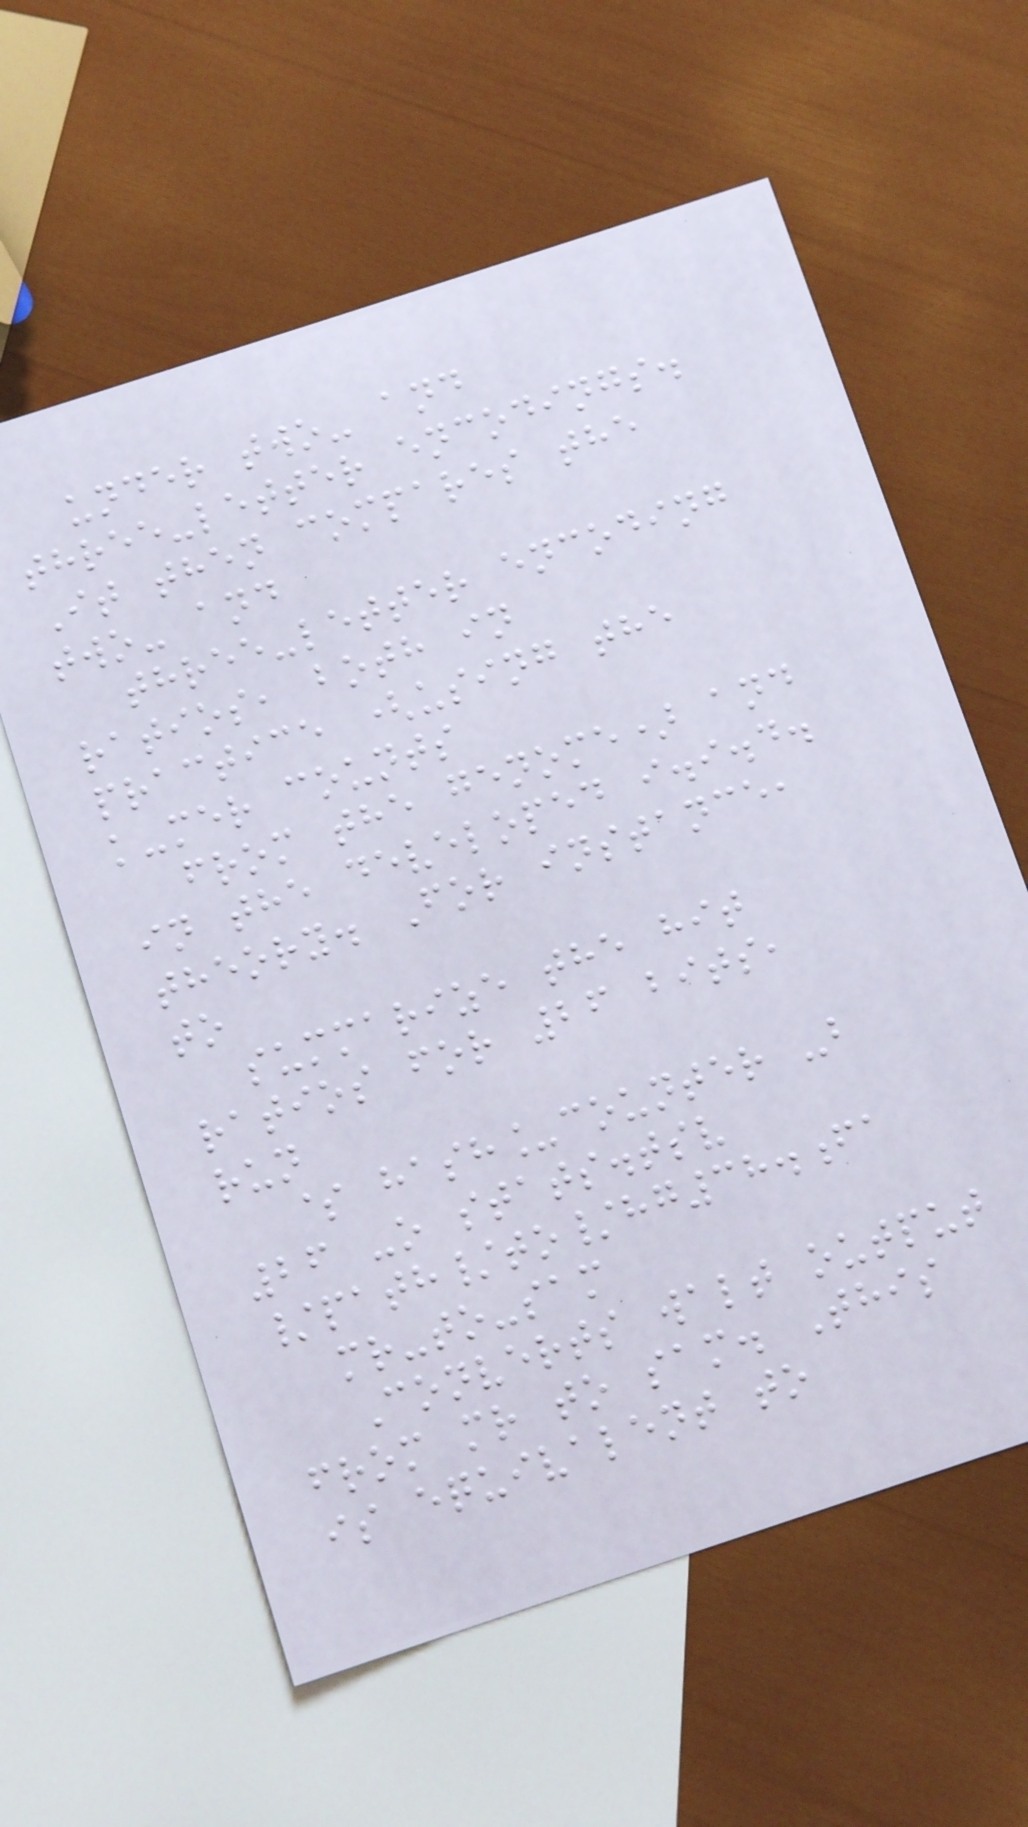under two- and
three-letter encodings.
It then compares the
two- and
three-letter encoding
ratios, both in
practice (using the
k-mer counts
from the genome) and
in the developed i.i.d.
theory. For instance,
to
summarize the hit
ratios for 26 bits,
run
$ hash_counter -b
26 -o stats.tsv
/path/to/hg38.fa
mr-to-sam
Converts walt output
from mr to sam. This
is equivalent to
